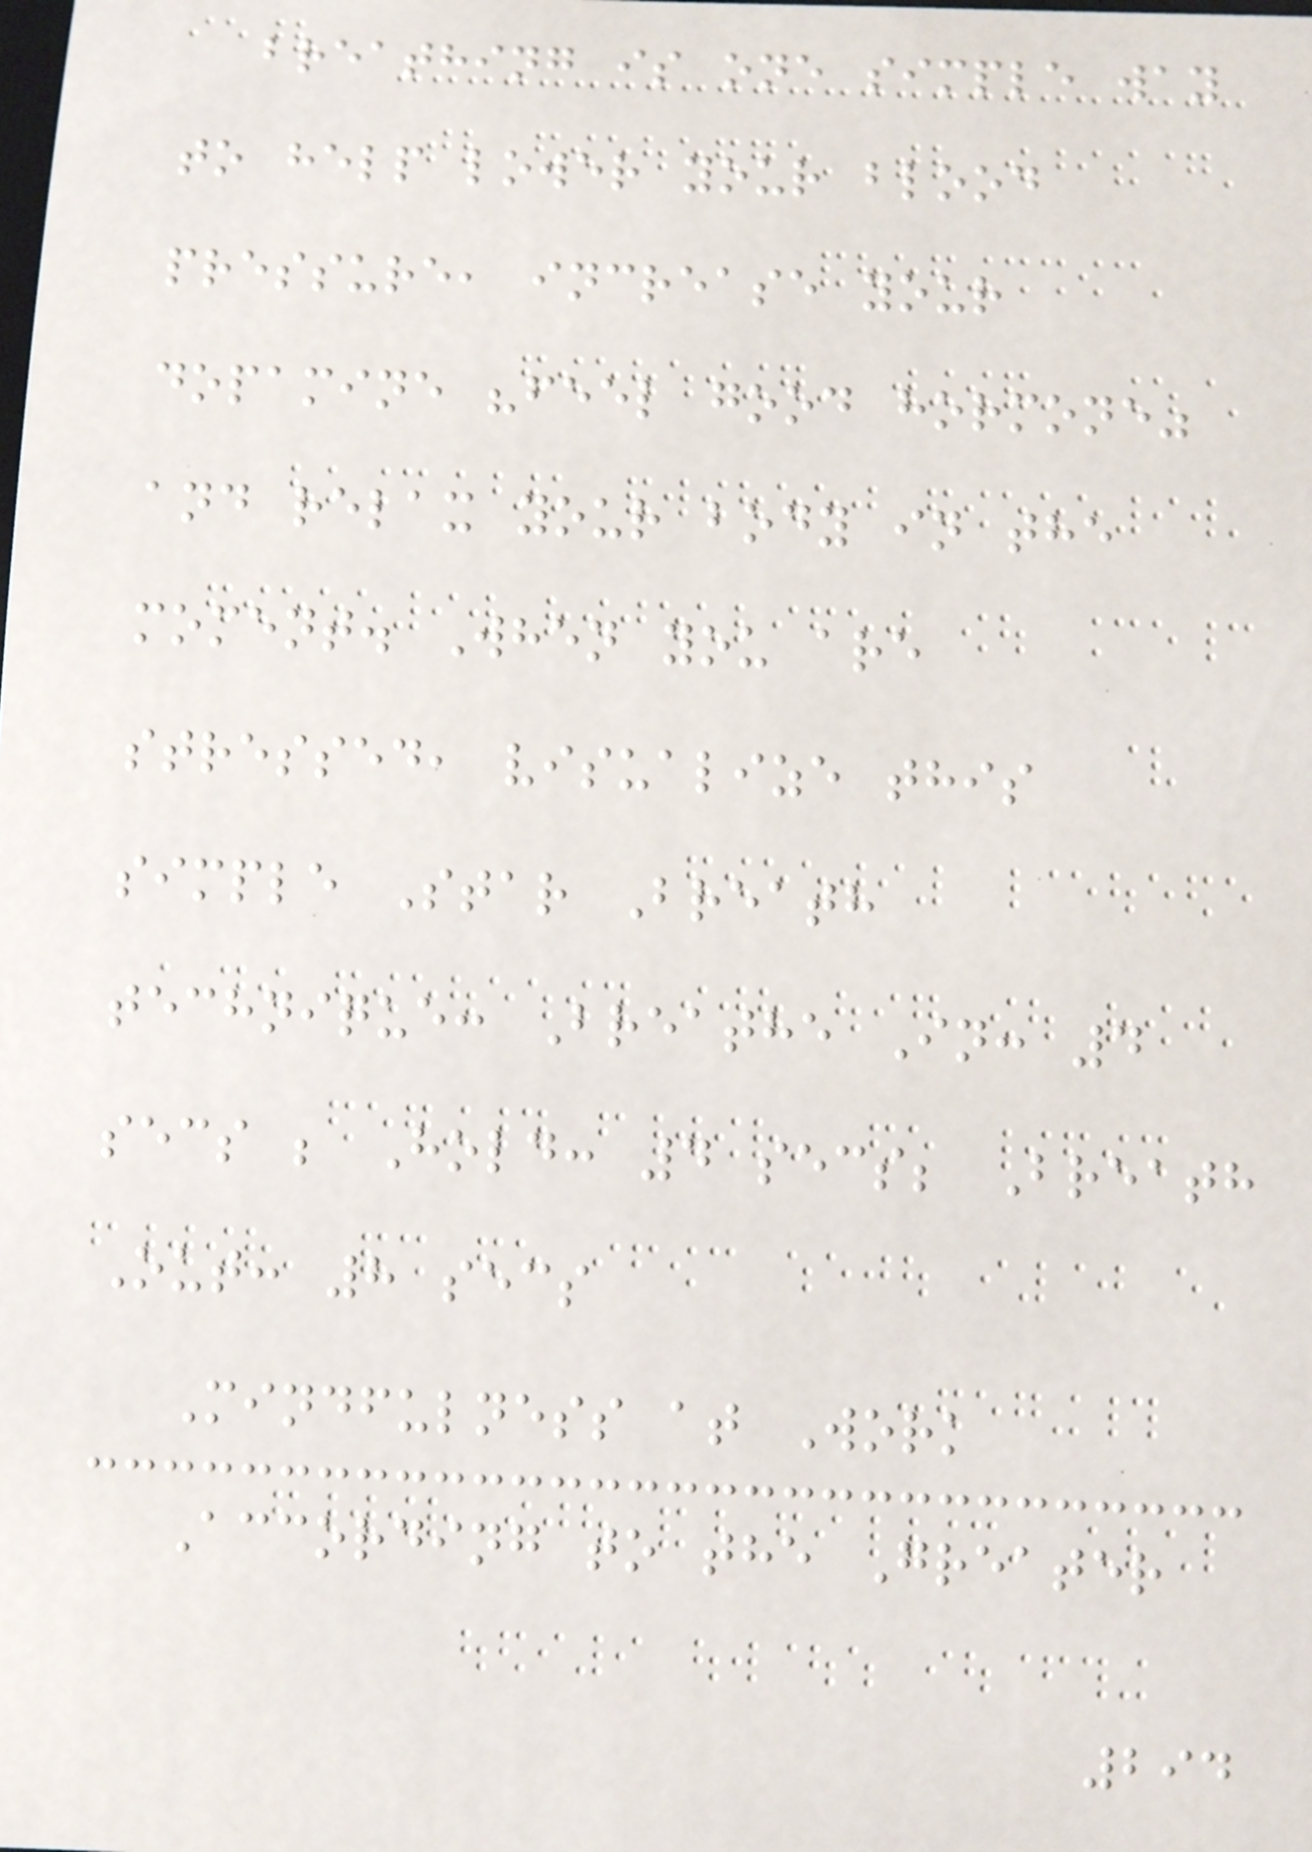breathing is one simple way
to help lower your blood
pressure, increase your
dopamine "feel good hormone"
and relax your body in the
moment. When you are
stressed, visualize this
simple Star Breath
technique: Breathe In: 4
secs ; Hold: 4 secs; Breath
Out: 8 secs
Mindfulness at Work
According to the Greater
294
